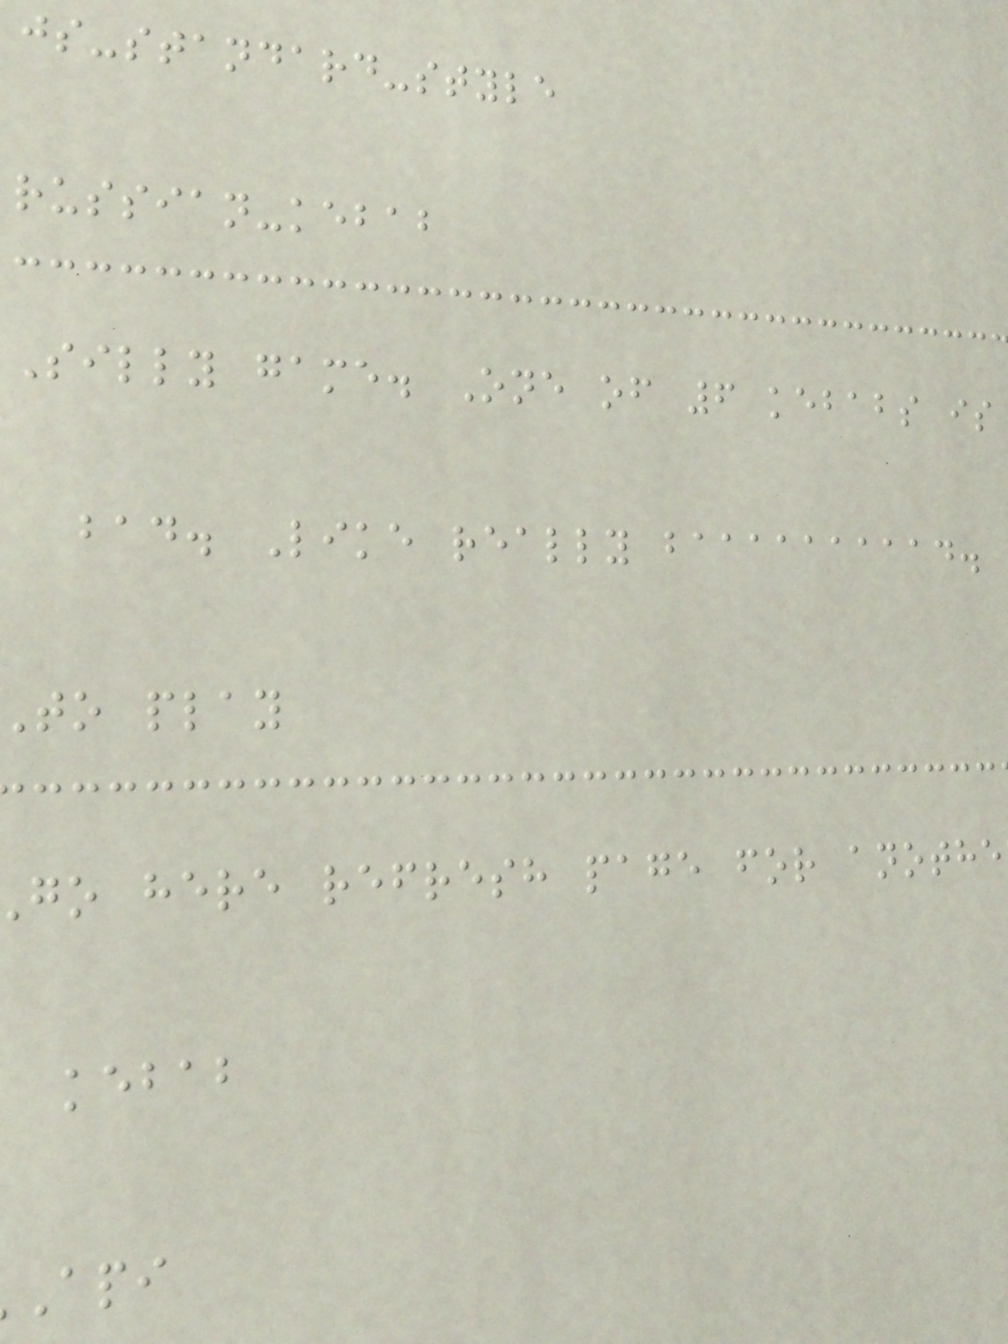js-standard-style
russian-kebab
Silly game. One of 6 kebabs is
bad. Like really baaaaaaaaad.
to play
go here refresh page for anothe
kebab
